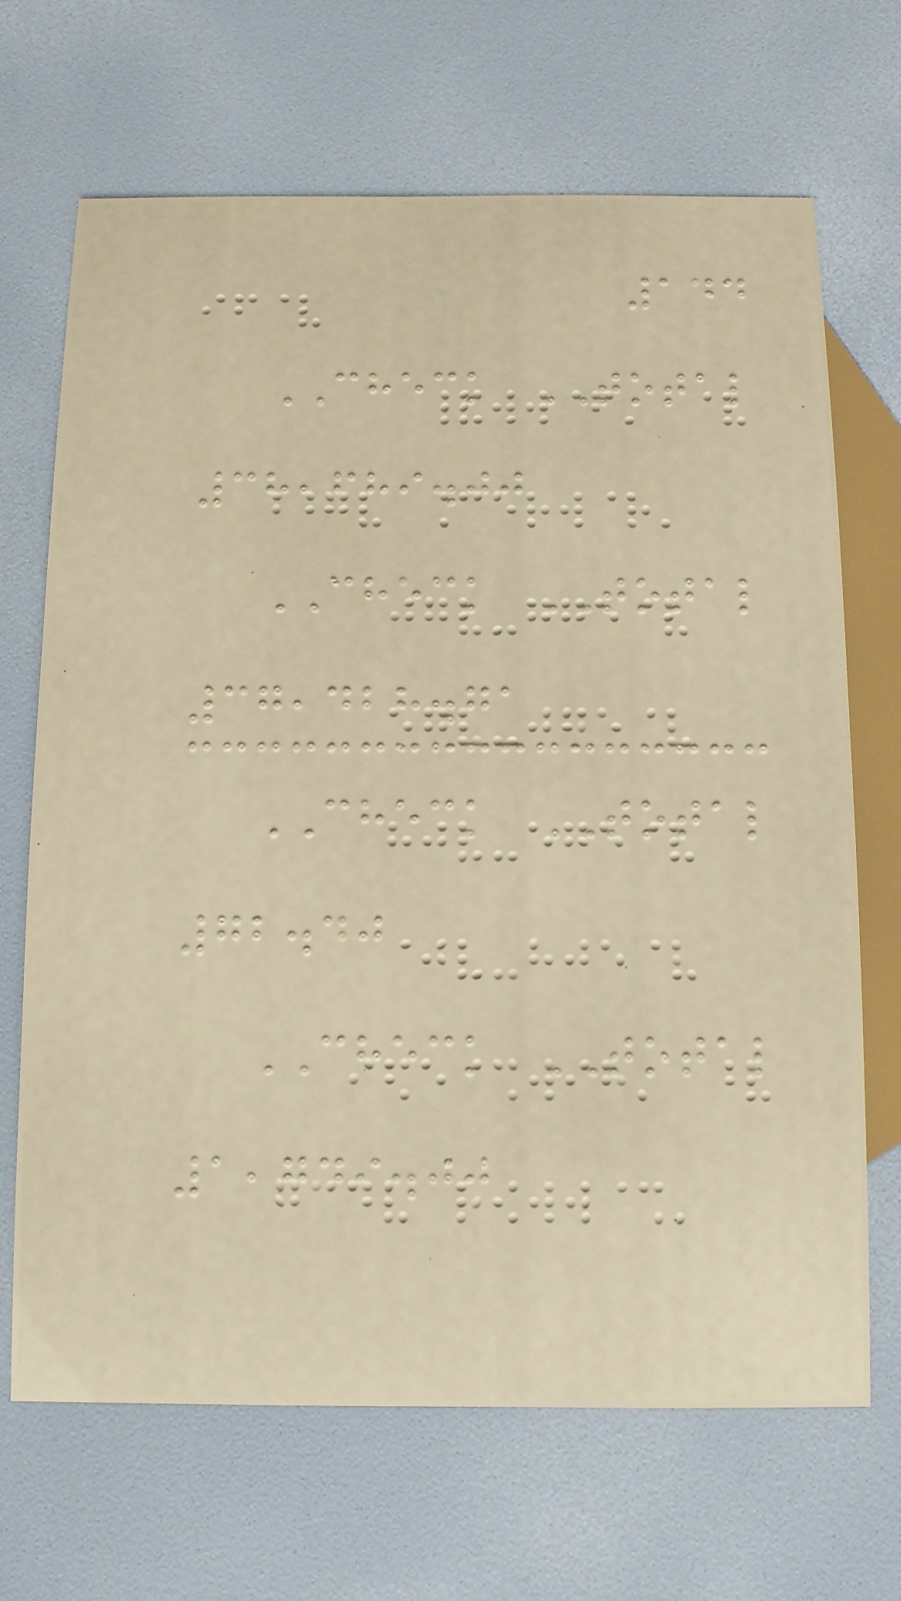144
CHECK TOTAL
38,689.00
CHECK TOTAL
37,428.71
CHECK TOTAL
72.40
CHECK TOTAL
1,749.00
